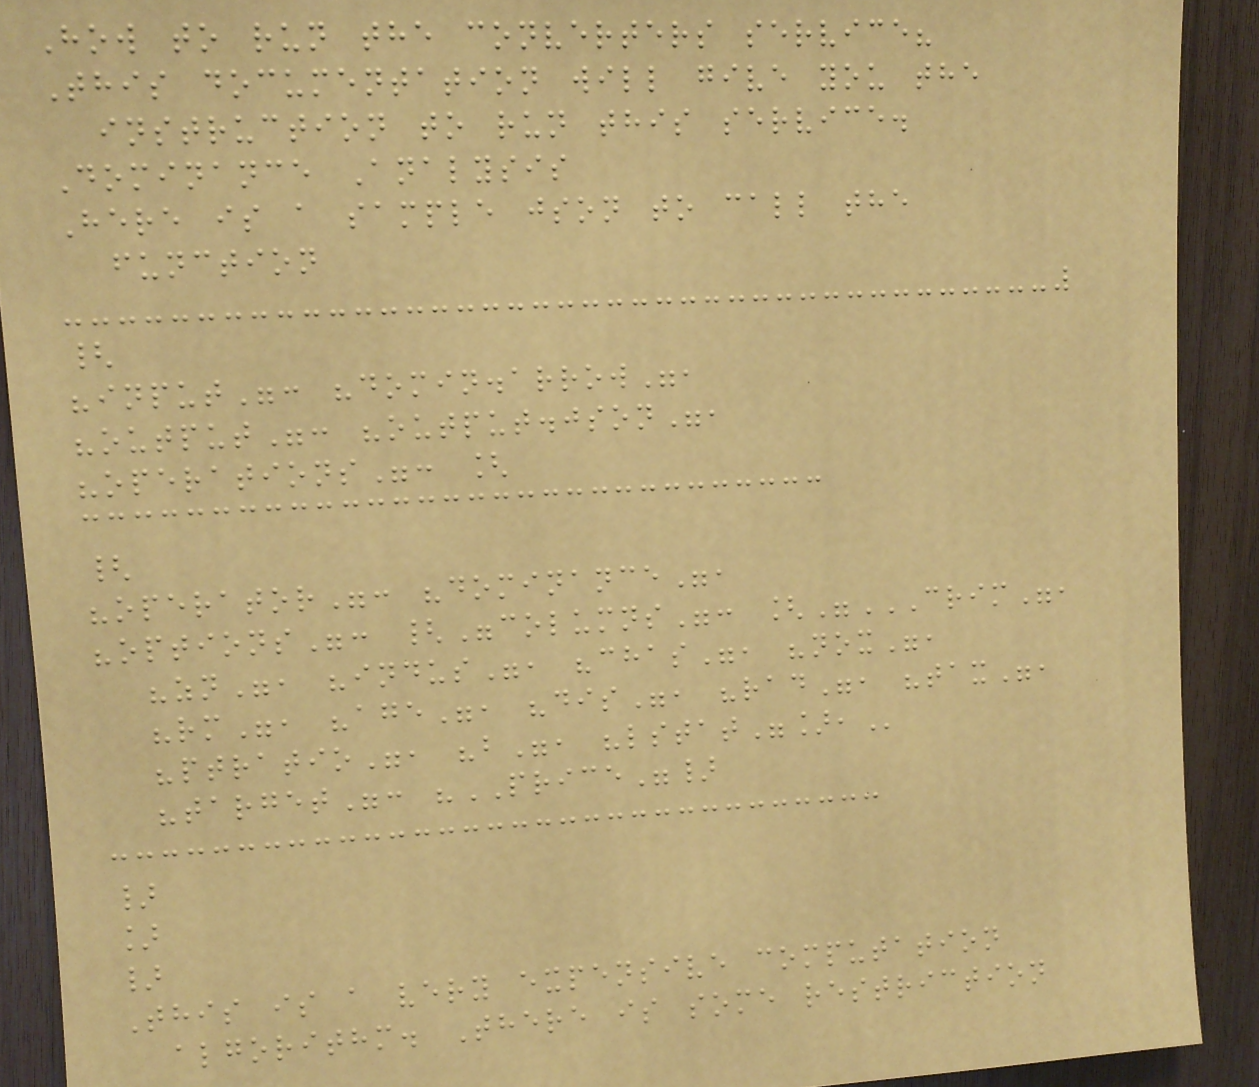How to run the converters service?
This documentation will give you the
instruction to run this service.
Dominance Analysis
Here is a sample json to call the
function
{
"input": "domin.arrow",
"output": "output.json",
"operations": [
{
"operator": "dominance",
"options": {"columns": ["CRIM",
"ZN", "INDUS", "CHAS", "NOX",
"RM", "AGE", "DIS", "RAD", "TAX",
"PTRATIO", "B", "LSTAT"],
"target": "PRICE"}
}
]
}
This is a very expensive computation
algorithm. There is some restriction
